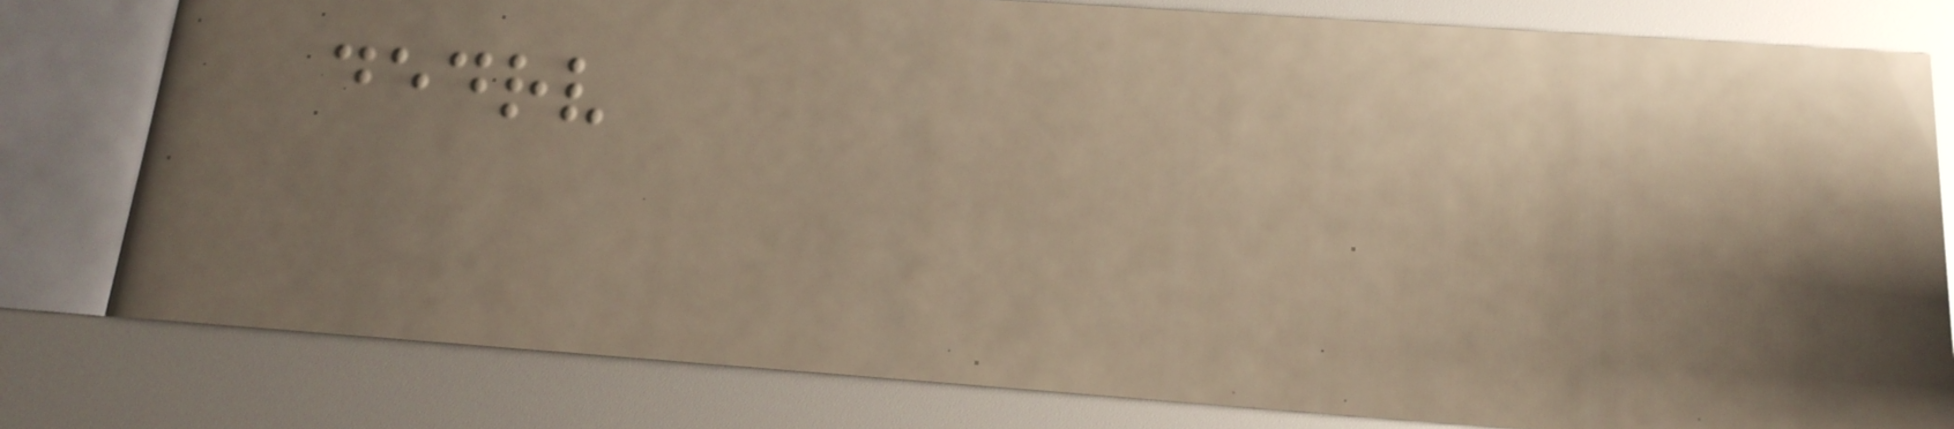dedrv
